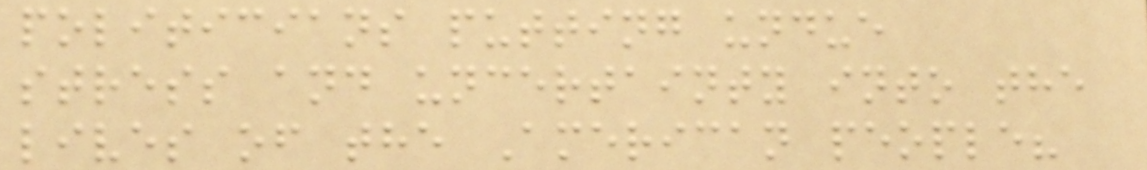politicians putting undue
stress and uncertainty into the
lives of the American people?
